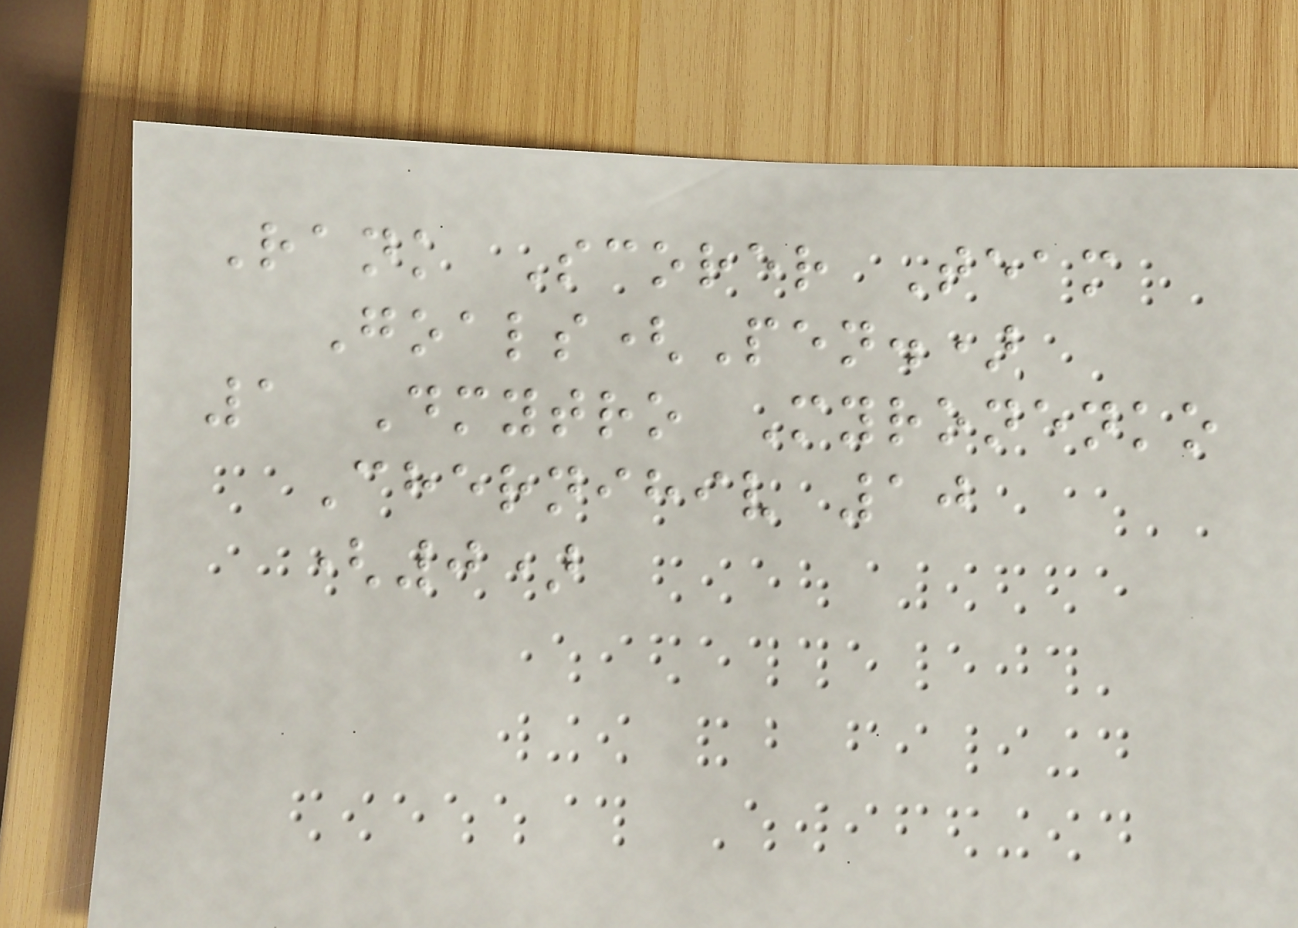Rank Scorer Team
Goals(Pen.)
1 Dmytro Myronenko
Chernihiv 10
(0)
